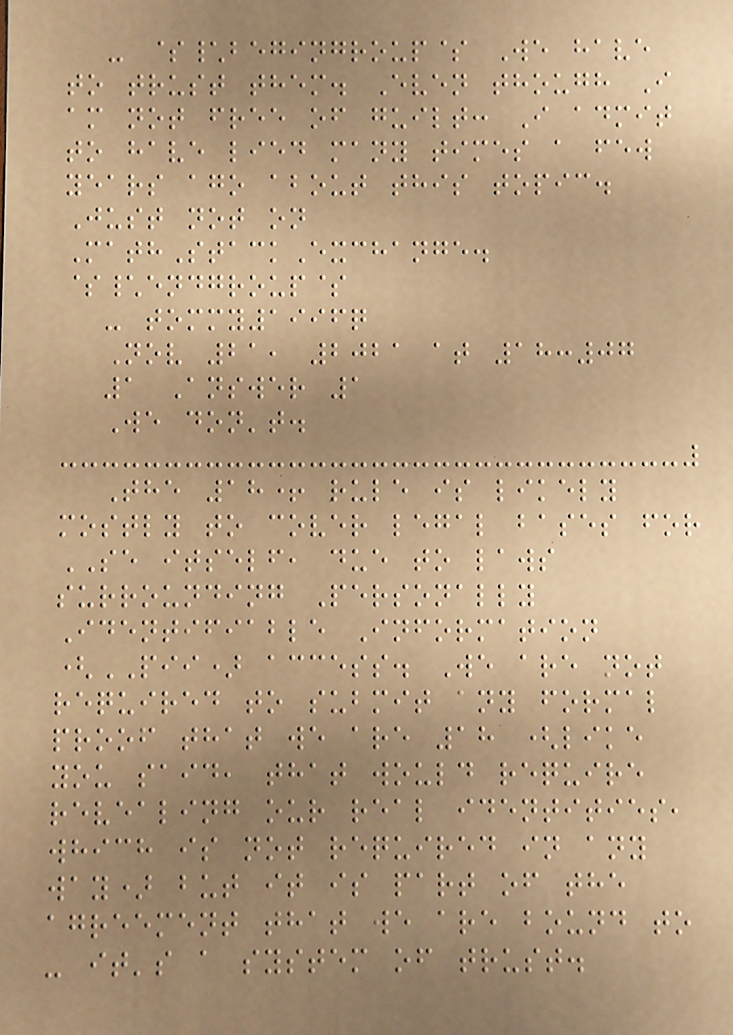- $\begingroup$ We have
to trust them. Even though I
am not free of guilt: I admit
to have lied many times a few
years ago about this topic.
Just not on
MathStackExchange.
$\endgroup$
- tommy1996q
Nov 21, 2021 at 18:07
1 Answer 1
We don't.
The 18+ rule is likely
mostly to cover legal bases for
SE itself, due to laws
surrounding Personally
Identifiable Information
(PII) access. We are not
required to submit any formal
proof that we are 18 (like
you said, that would require
revealing our real identities,
which is not required in any
way) but it is part of the
agreement that we are bound to
- it's a system of trust.
